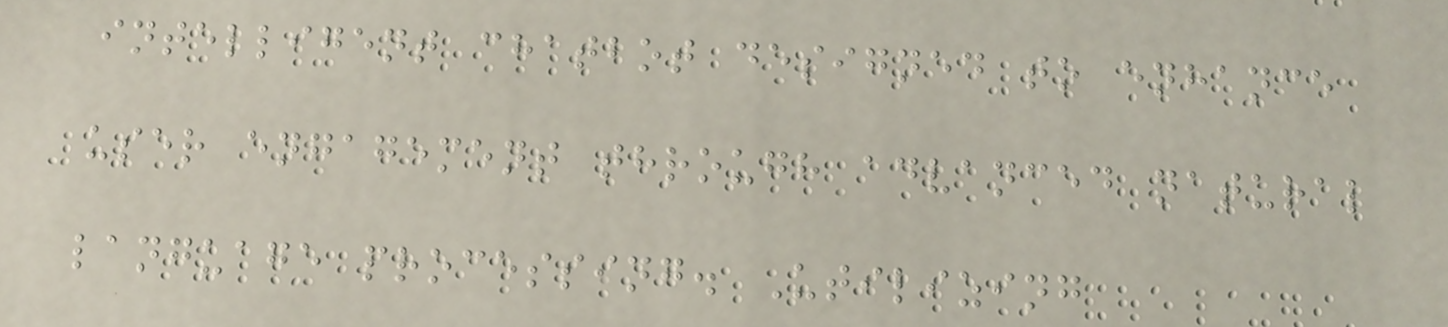intelligent chatbot designed to enhance
user engagement through advanced natural
language processing. Utilizing
